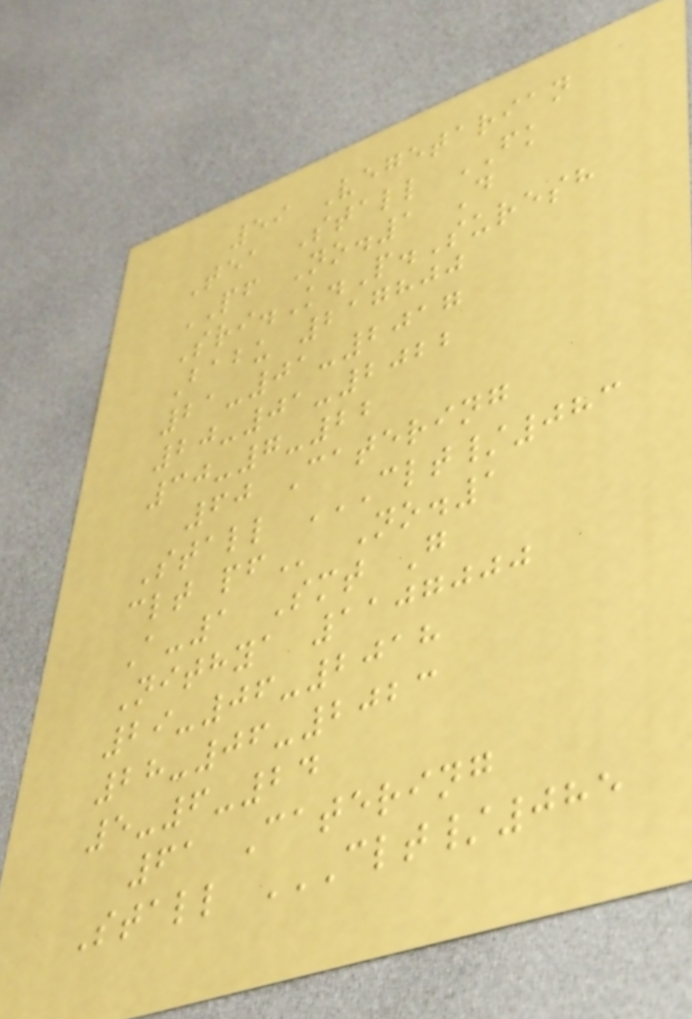59 Vegetarian
Tea Stall FK
PF No.1 D
Sri.K.P.Suresh
Babu 217800
21-01-2017
20-01-2022
30-7-22
60 Catering
Stall CLT/083
CLT PF No.1
A-1 Smt G
Nithya 1107000
29-06-2018
28-06-2023
5-6-24
61 Catering
Stall CLT/085
